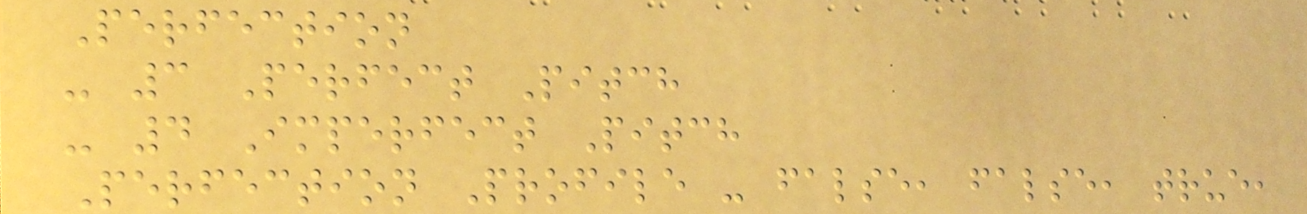Perfection
- 3 Perfect Pitch
- 4 Imperfect Pitch
Perfection Profile - false, false, true,
